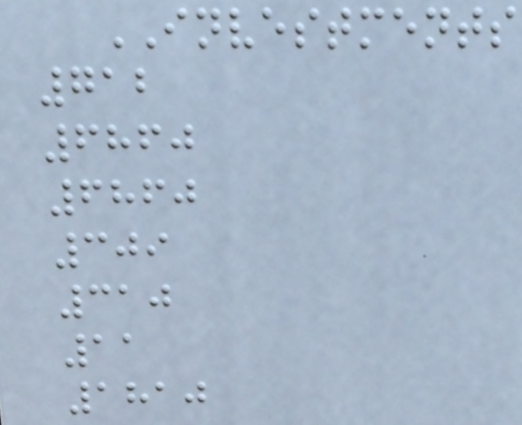INVESTMENTS
712
6860
6860
309
310
11
1810
